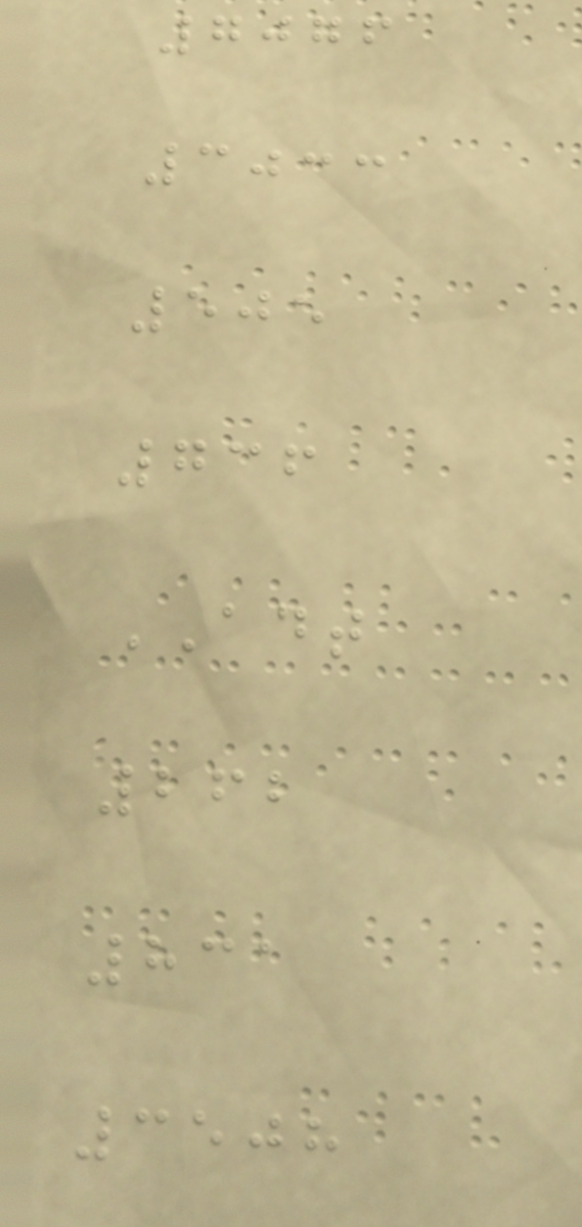7076
3033
505
736
ADT
262
831
3508
